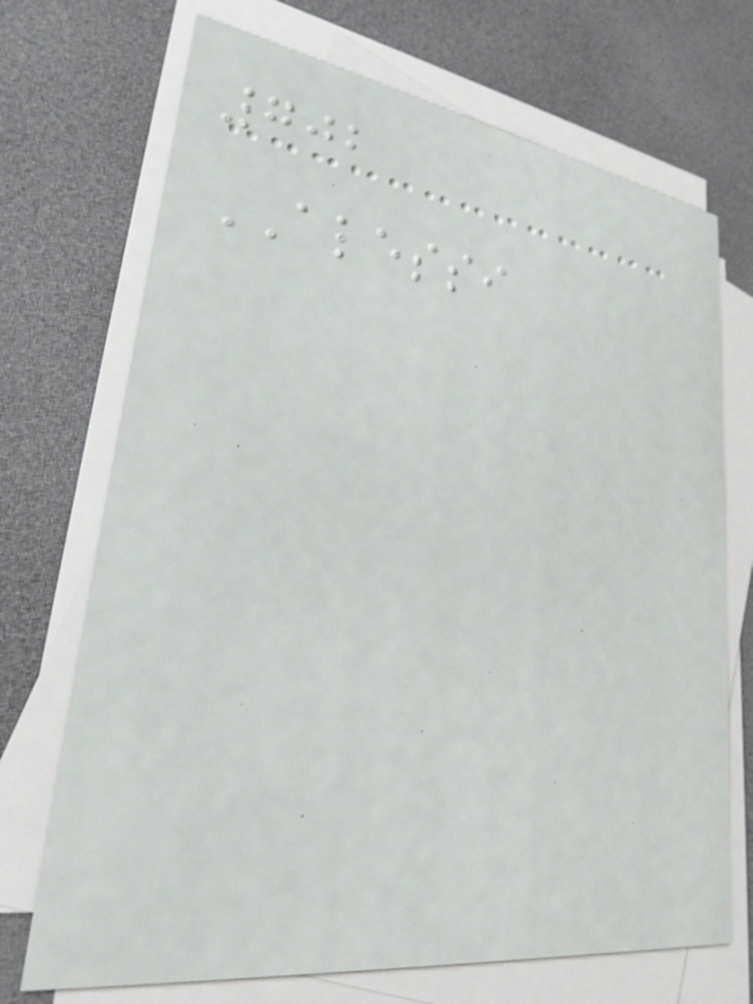702
ALESSI
